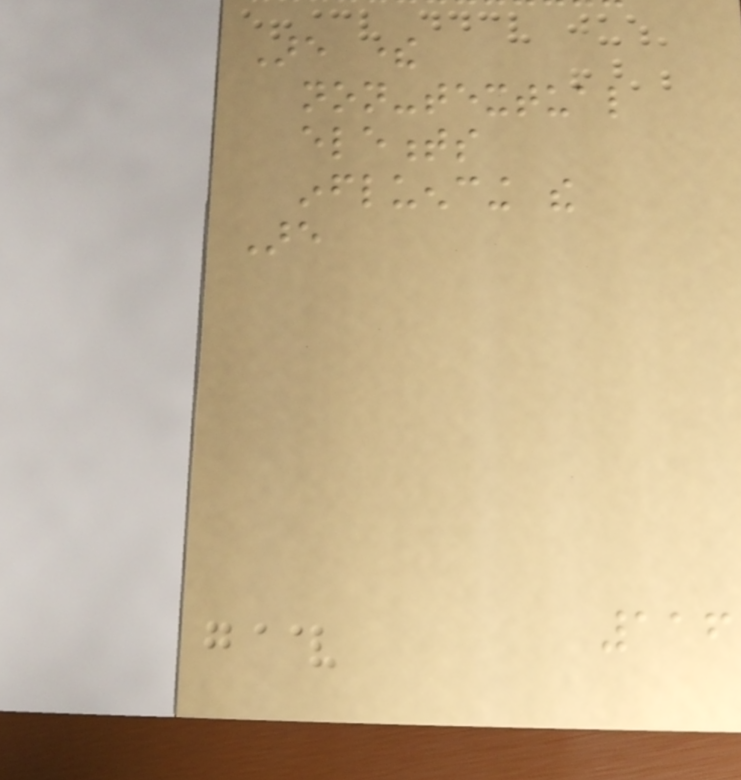Are there
non-textual
elements
influencing the
Are
116
